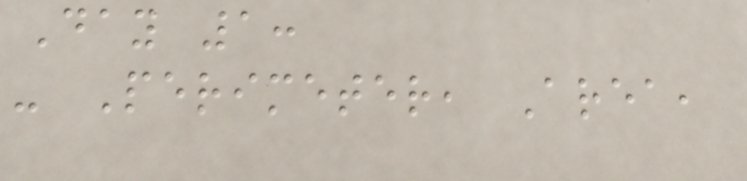Day 1:
- Perimeter, Area,
